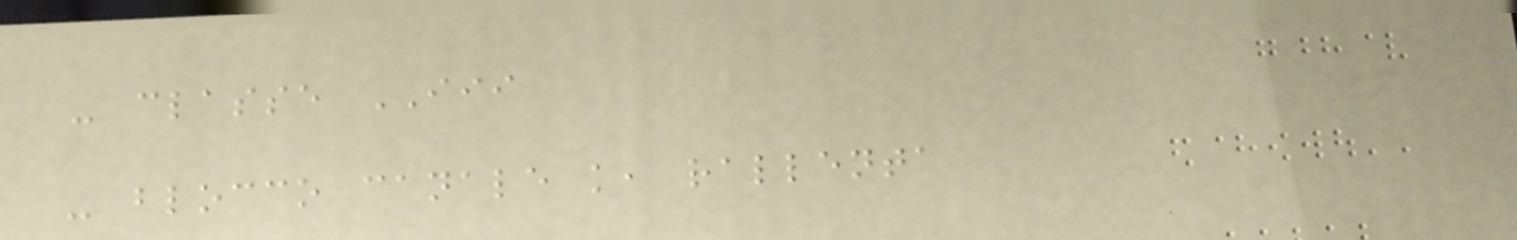- classe III
- blocco canale k, rallenta
